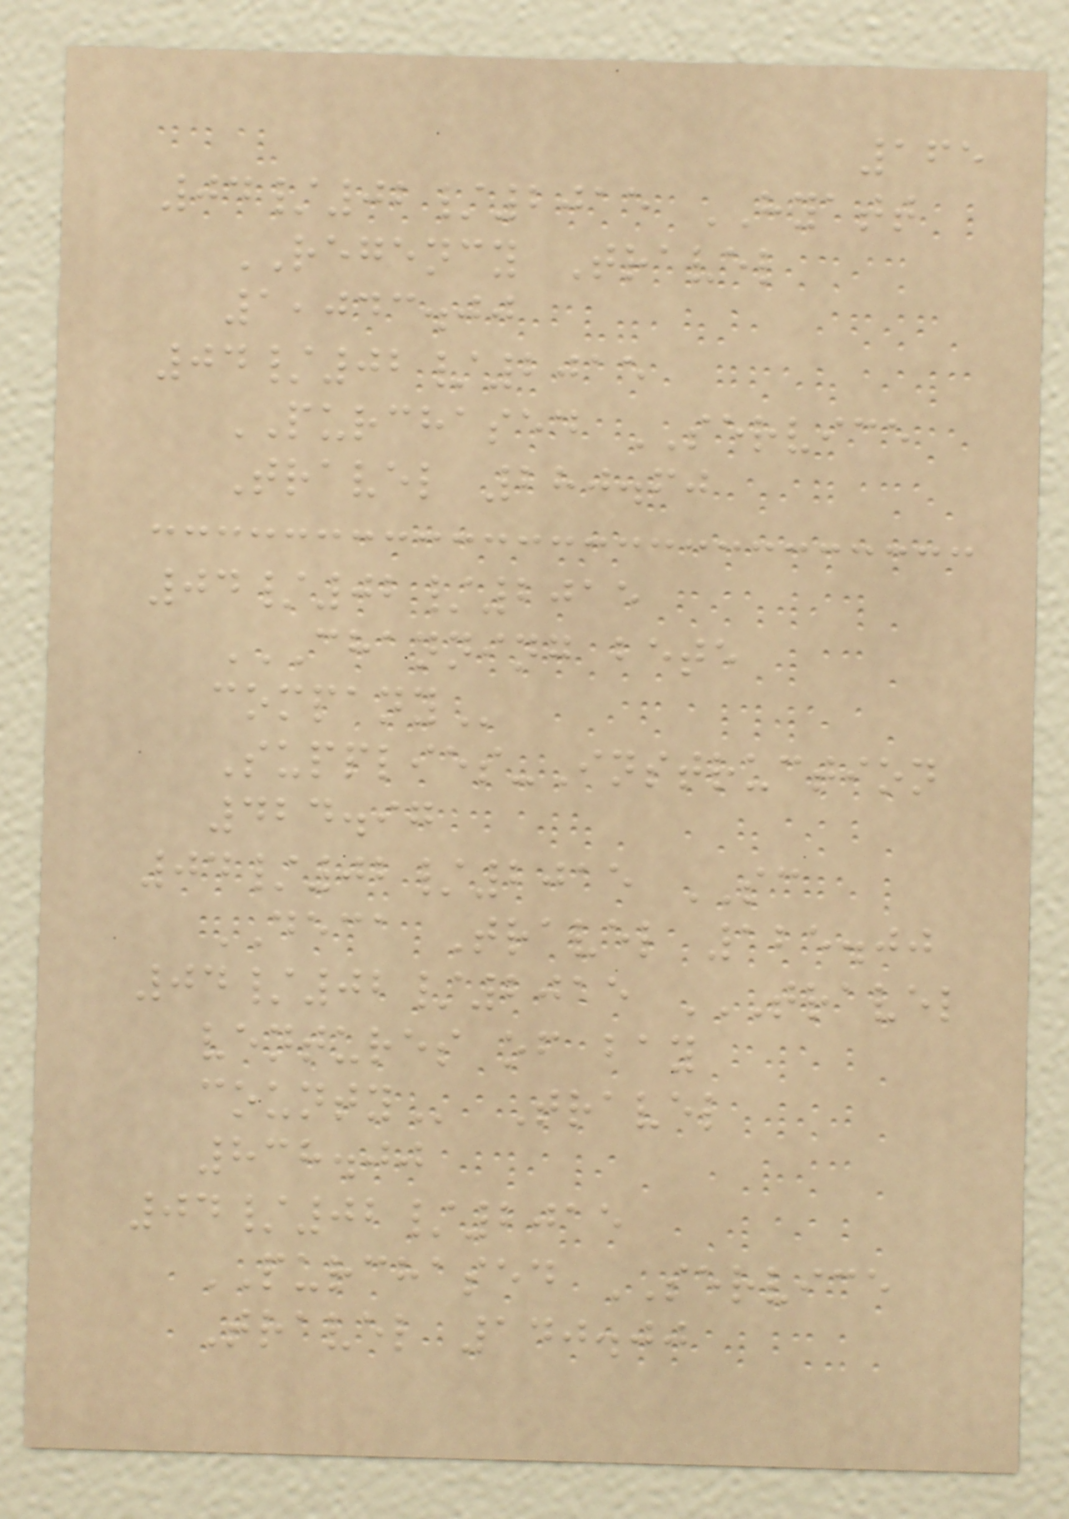165
04/02/2015 HYATT
REGENCY Travel
1,043.00
04/02/2015
PURCHASED SERVICE
Travel 280.60
04/02/2015
CHANNING BETE
COMPANY
Supplies-Instruction
424.97
04/02/2015 SC
DECA Travel 125.00
04/02/2015 TRAVEL
VENTURES OF BAY
COUNTY Travel
838.00
04/02/2015
PURCHASED SERVICE
Travel 140.00
